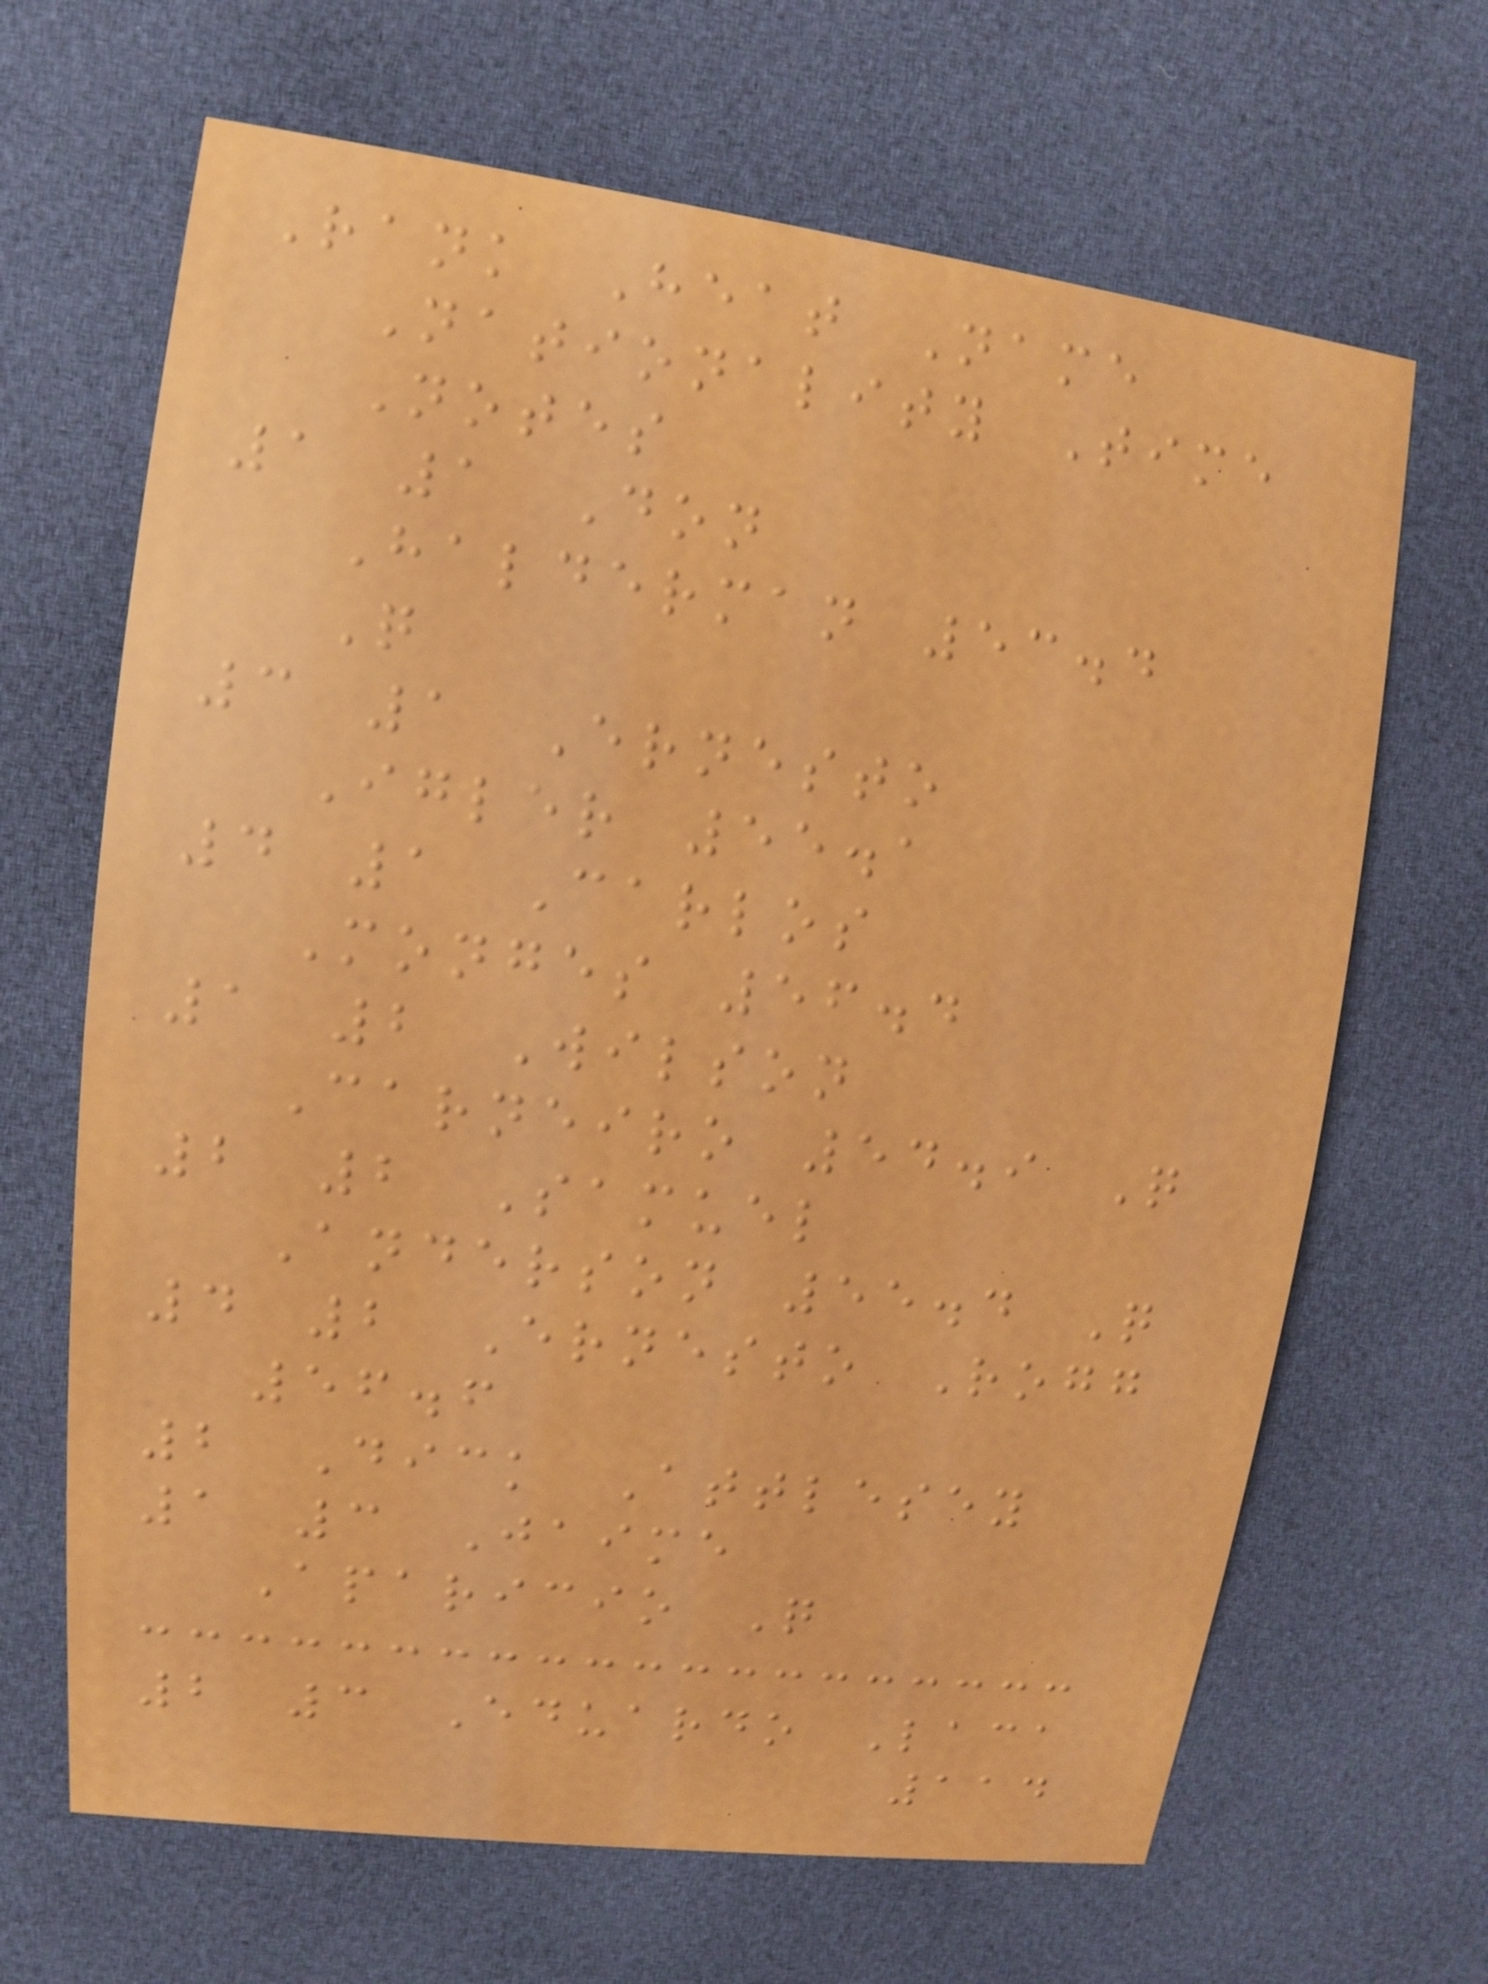Rank Heat Name
Nationality Time
Notes
1 1 Don
Halderman 53.4
Q
3 1 Ernesto
Igler 55.1
4 1 Carlos
Monges 56.4
1 2 Wilson
Carneiro 54.9 Q
2 2 Samuel
Anderson 55.4 Q
4 2 Ernesto Rogg
56.6
2 Dick Attlesey
1 3 Jaime
Aparicio Q
2 3 Eduardo Laca
114
